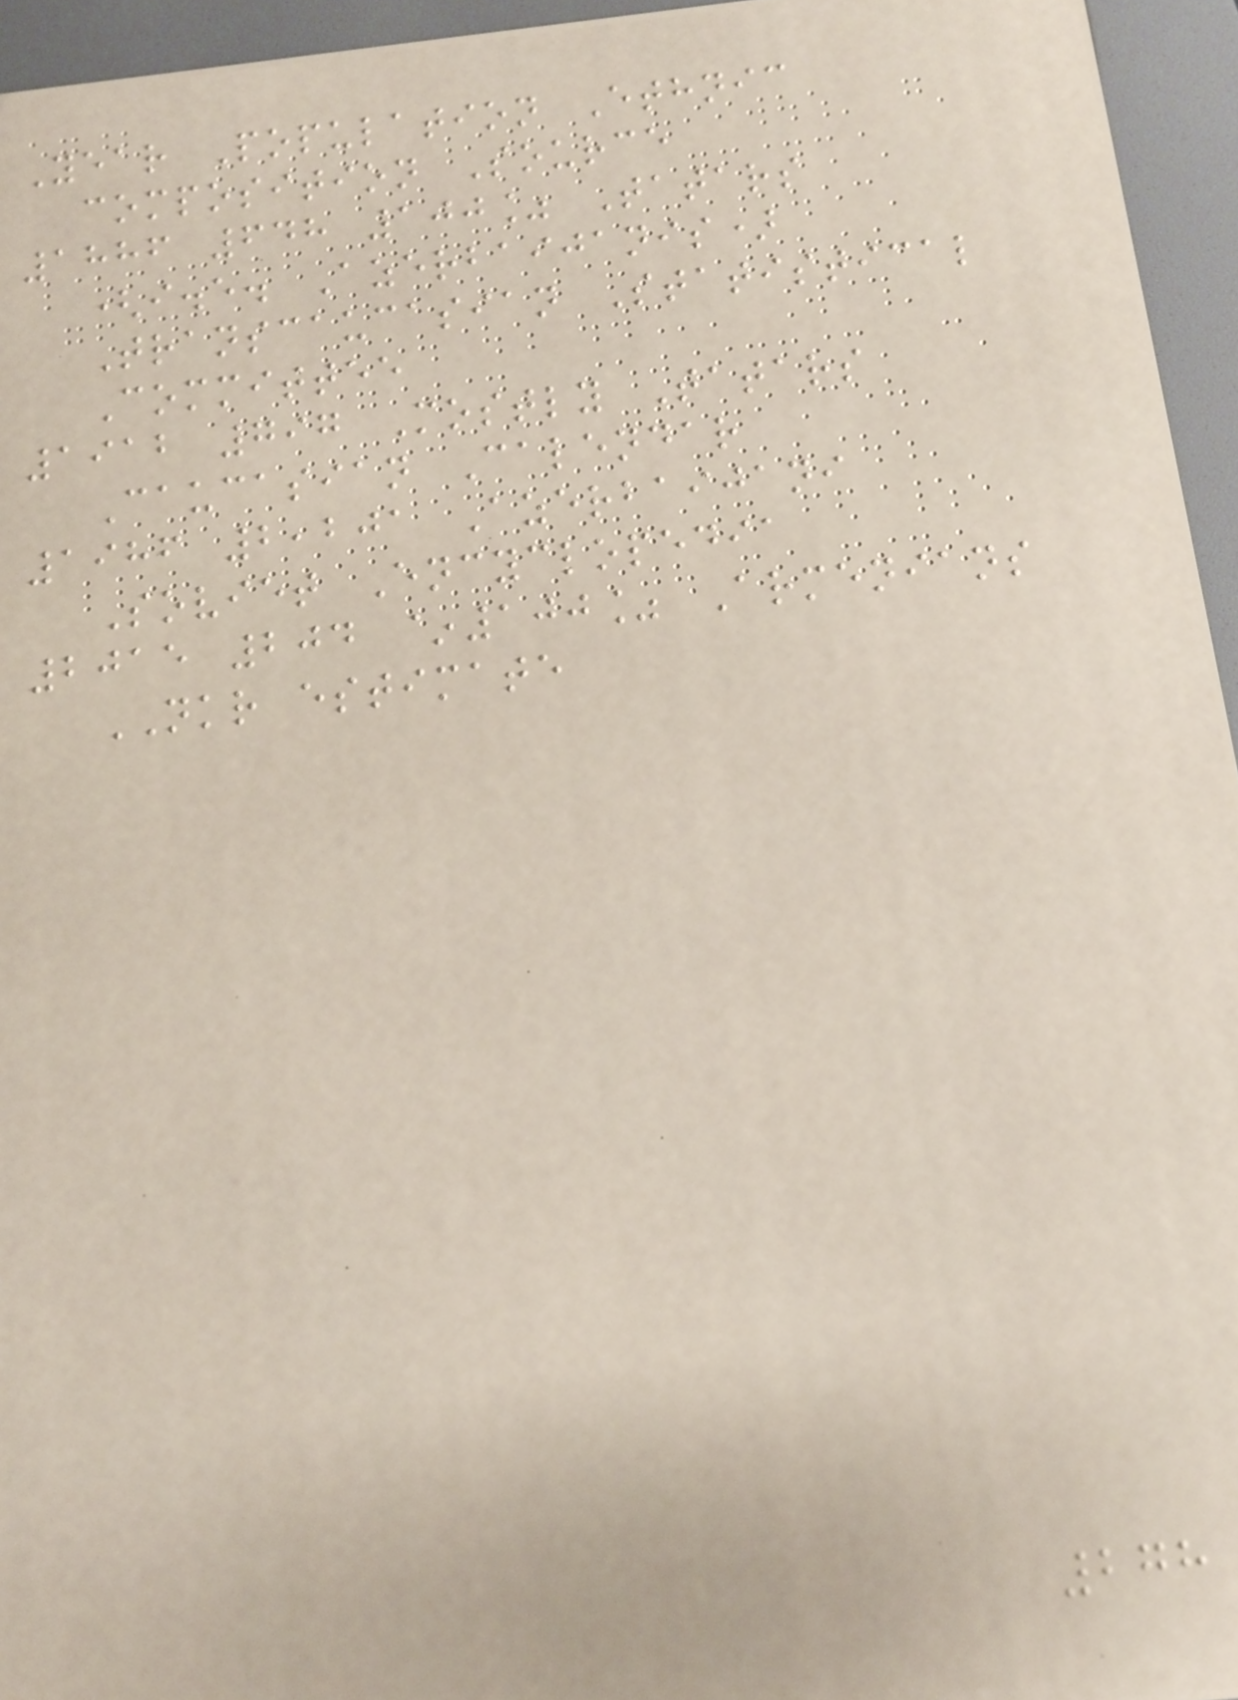Year Population Ethnic
composition Source
1886 648 100% Tatars
(i.e. Azerbaijanis)
Transcaucasian Statistical
Committee
1912 797 Mostly Tatars
Caucasian Calendar
1986 2,201 Azerbaijani
Soviet Encyclopedia
2015 204 ~100% Armenians
NKR estimate
278
